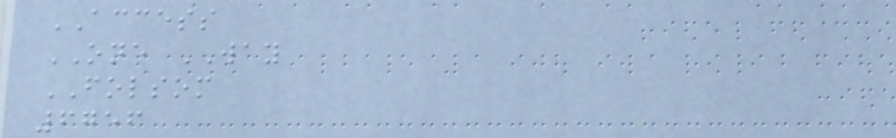ACCESS
ONE WAY
FOLSOM
6756
